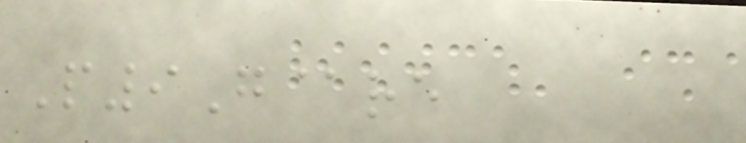P9G@re
